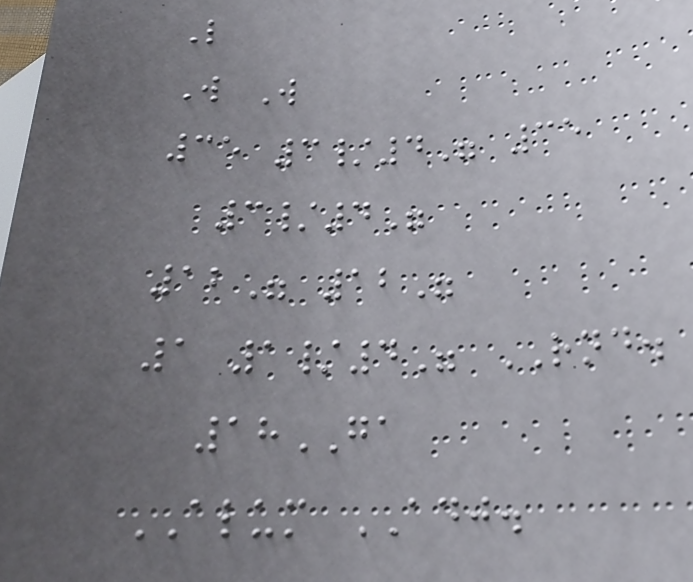L
W W
35 3/4" 35
3/4"
12" 12"
1 1/4" RND.
18GA
ALUM ADJ.
